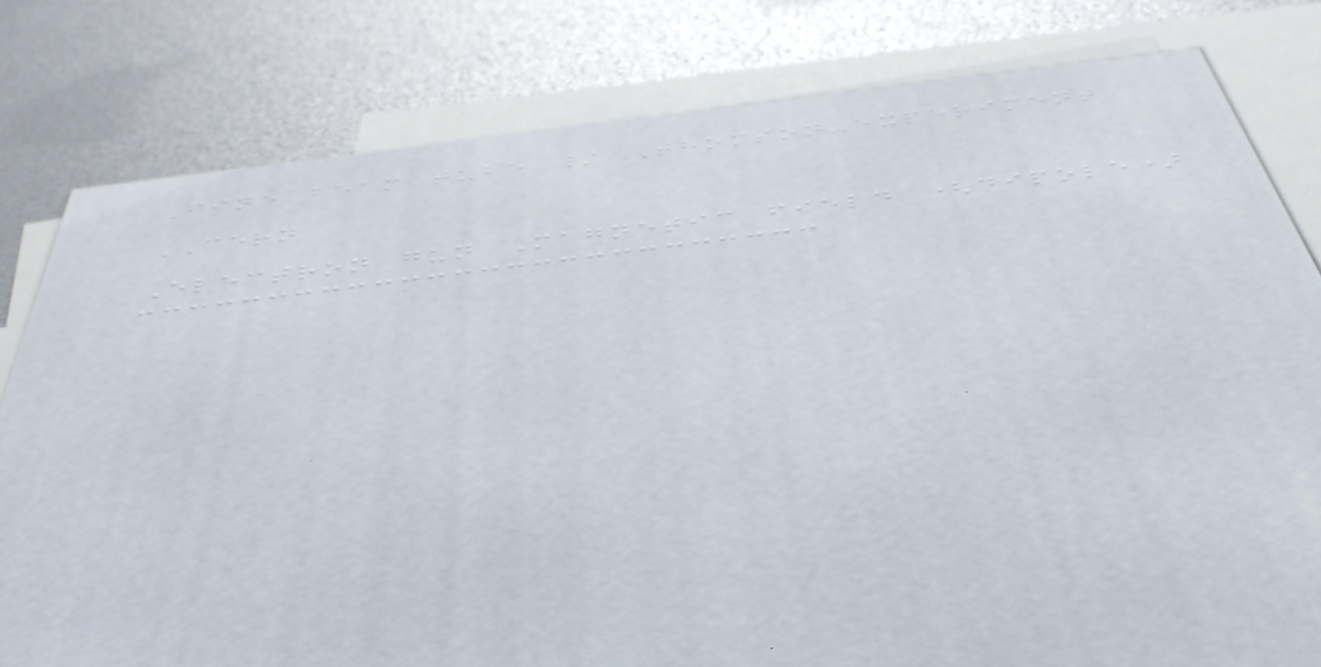Fine beam tube / Thomson-experiment
CERN
Electron gun Magnetic field (dipole)
